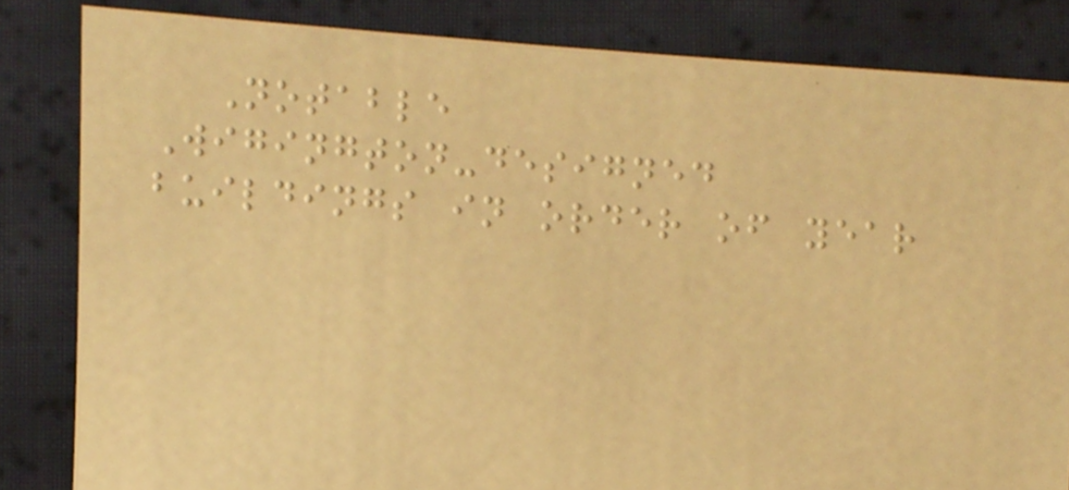Notable
Wigington-designed
buildings in order of year
